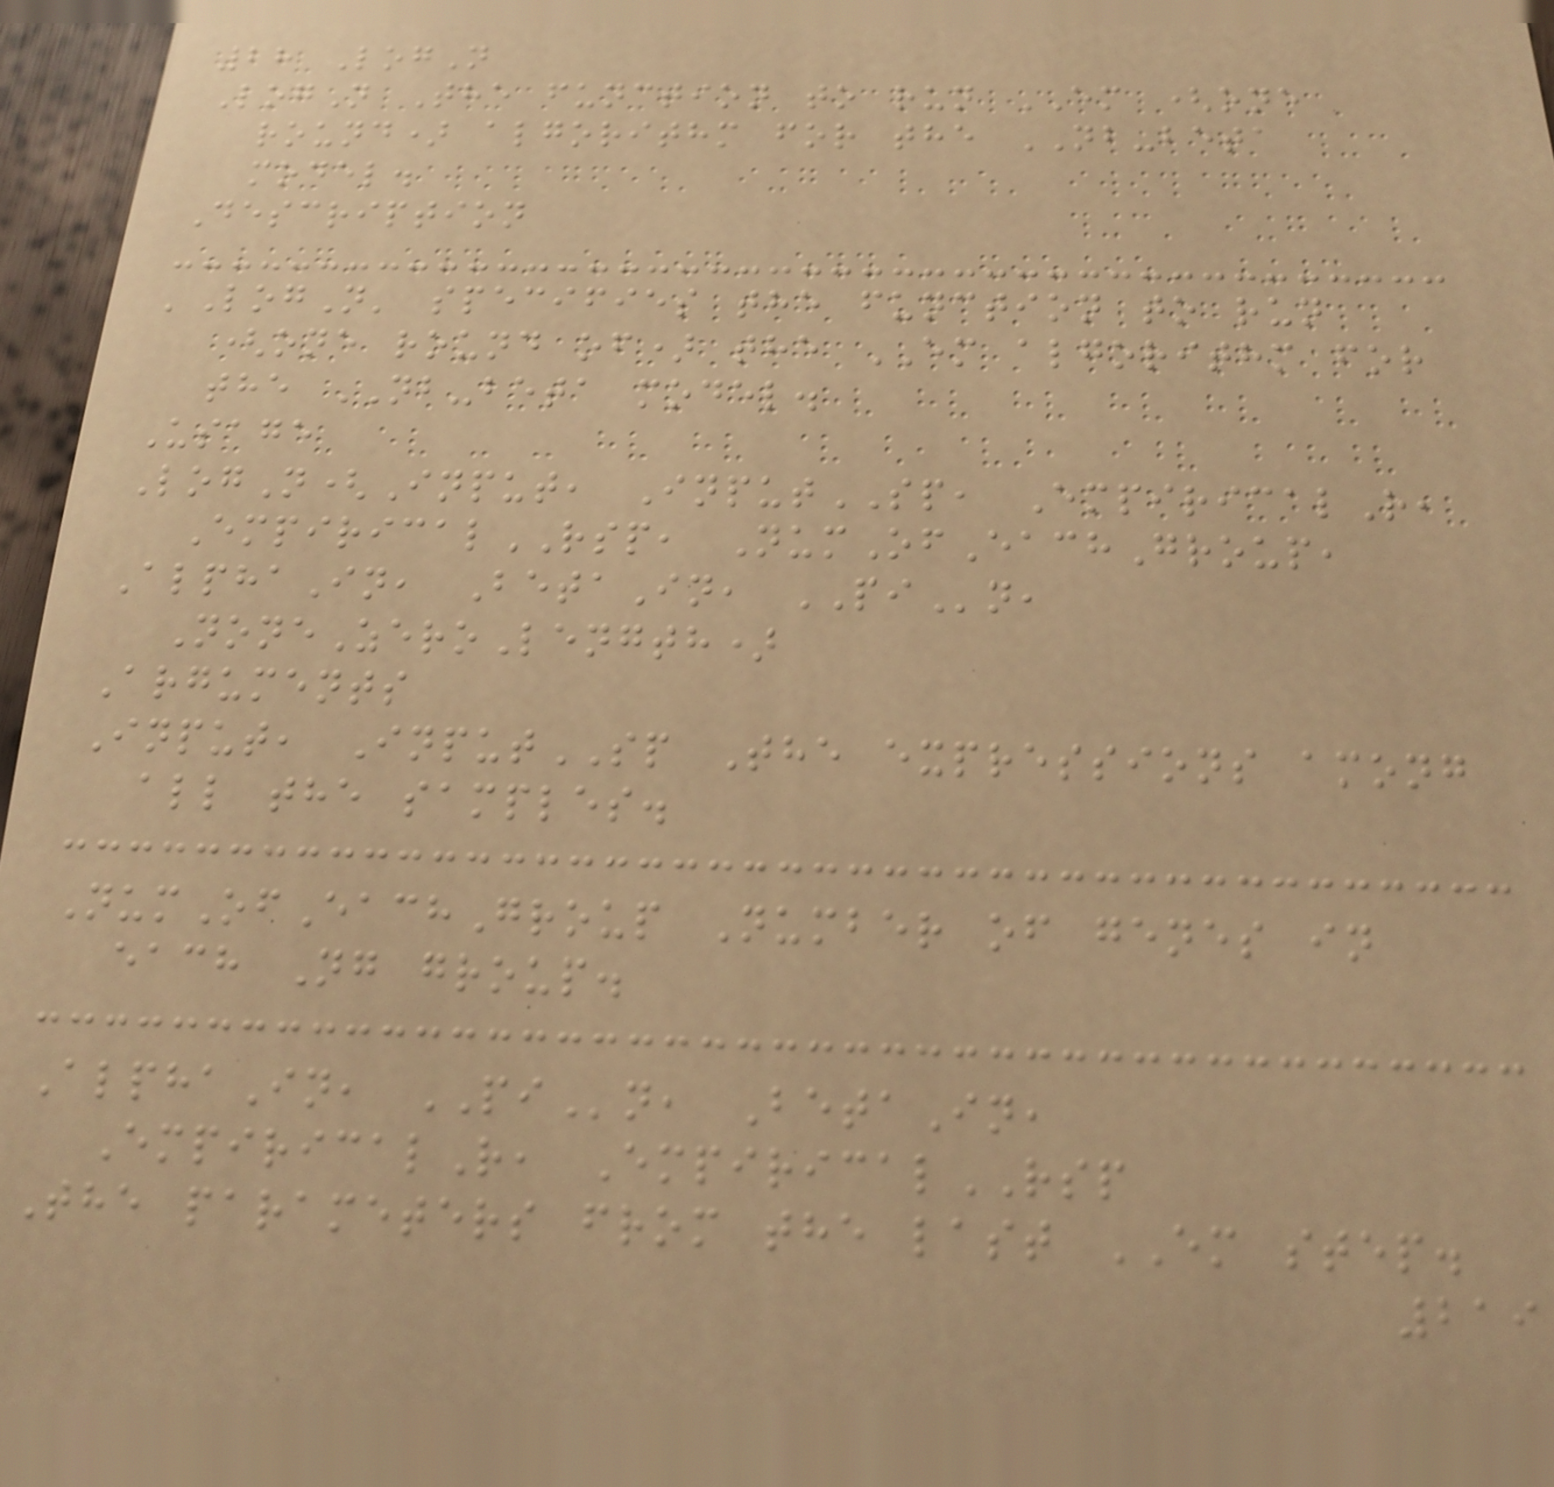28 LogN
LogN The function to run EM (one
round) algorithm for the NB-beta
model.
Description
'LogN' specifies the function to run
(one round of) the EM algorithm for
the NB-beta model.
Usage
LogN(Input, InputSP, EmpiricalR,
EmpiricalRSP, NumOfEachGroup,
AlphaIn, BetaIn, PIn,
NoneZeroLength)
Arguments
Input, InputSP The expressions among
all the samples.
NumOfEachGroup Number of genes in
each Ng group.
AlphaIn, PIn, BetaIn,
EmpiricalR, EmpiricalRSP
The parameters from the last EM step.
219
